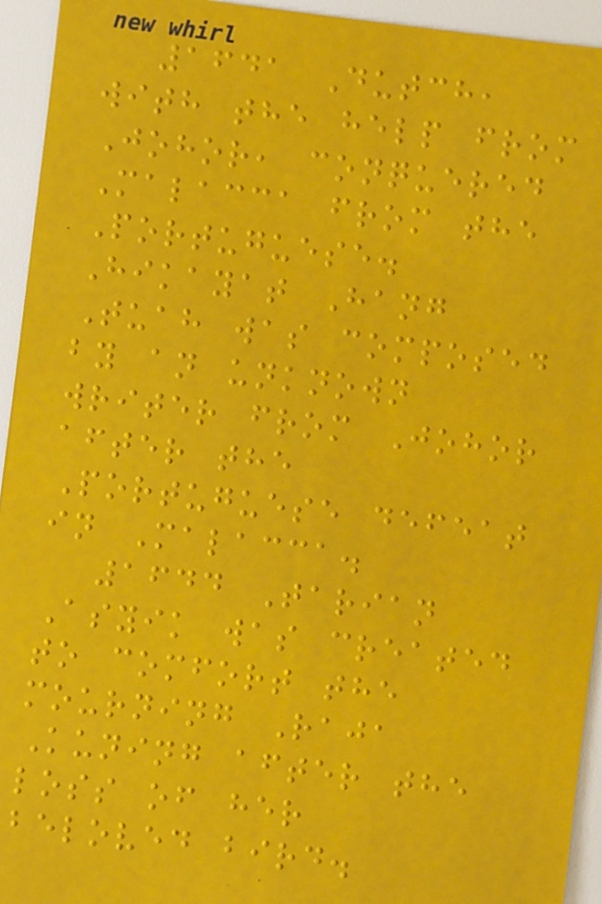1641 Dutch,
with the help from
Johor, conquered
Malacca from the
Portuguese.
Hikayat Hang
Tuah was composed
by an unknown
writer from Johor
after the
Portuguese defeat
in Malacca.
1644 Tarian
Asyik was created
to comfort the
mourning Raja
Kuning after the
loss of her
beloved bird.
